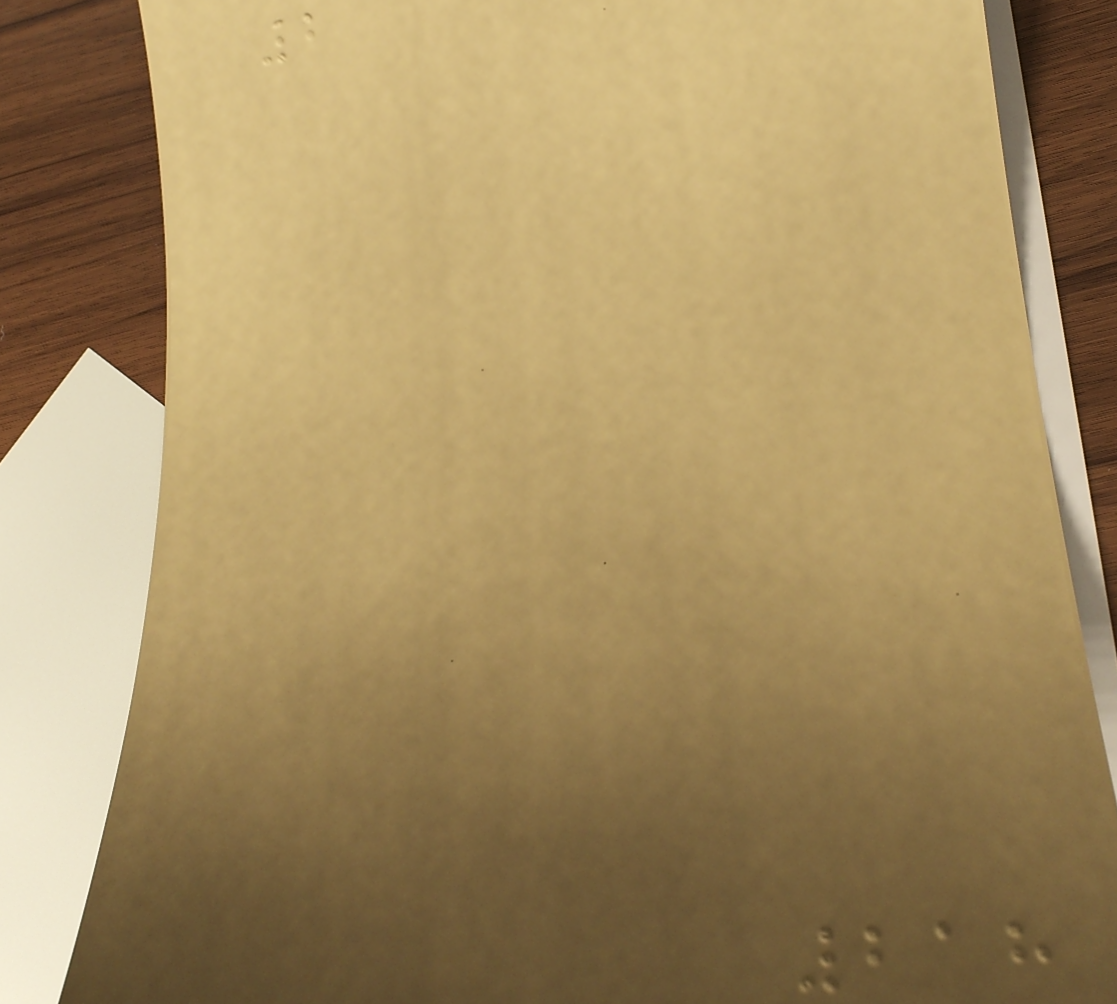2
218
